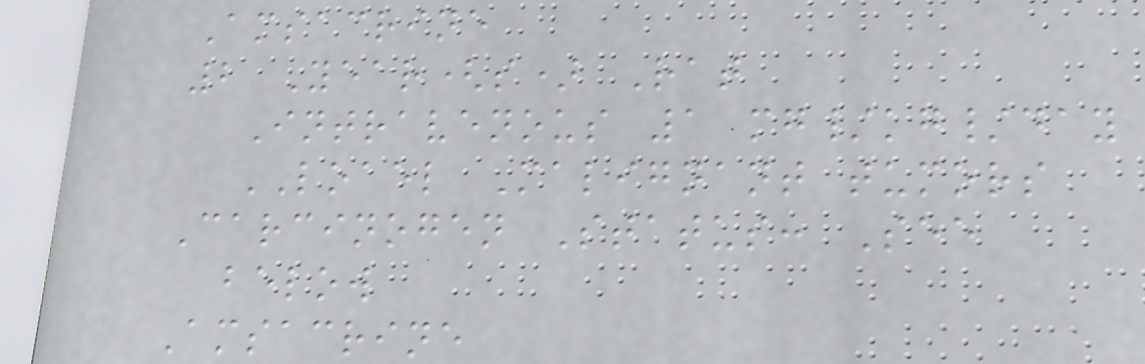Amsacrine
2 Year(s) Rat
Intravenous 1 mg/kg/day
LOAEL Malignant tumors
Carcinogen Status: See
below
Amsacrine
